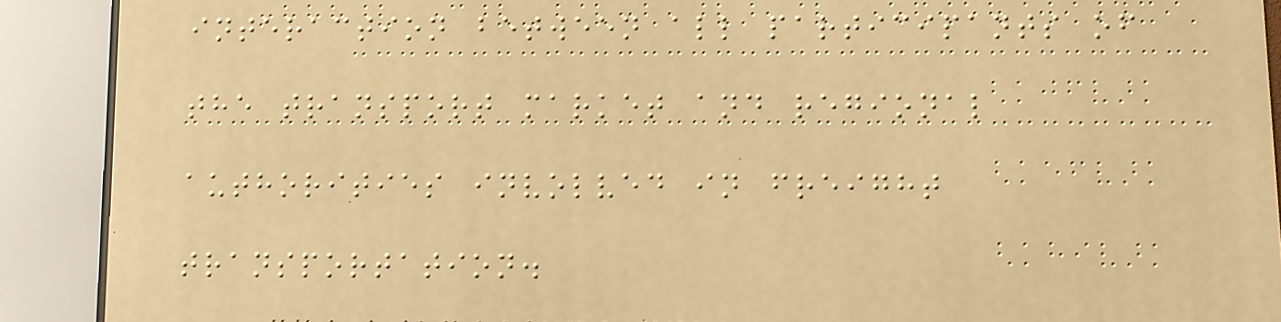interaction between all participants of
the transport market and regional
authorities involved in freight
transportation.
